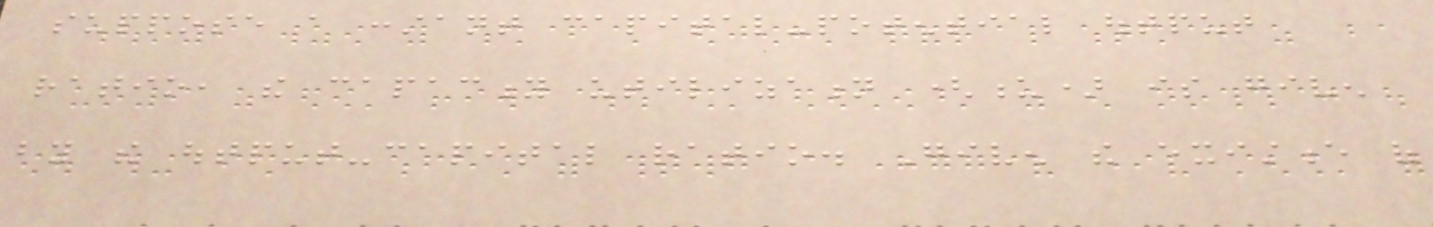suppose a constant capital-potential output
ratio, the capacity utilization (u) is given
by the output-capital ratio. Given the existence of
